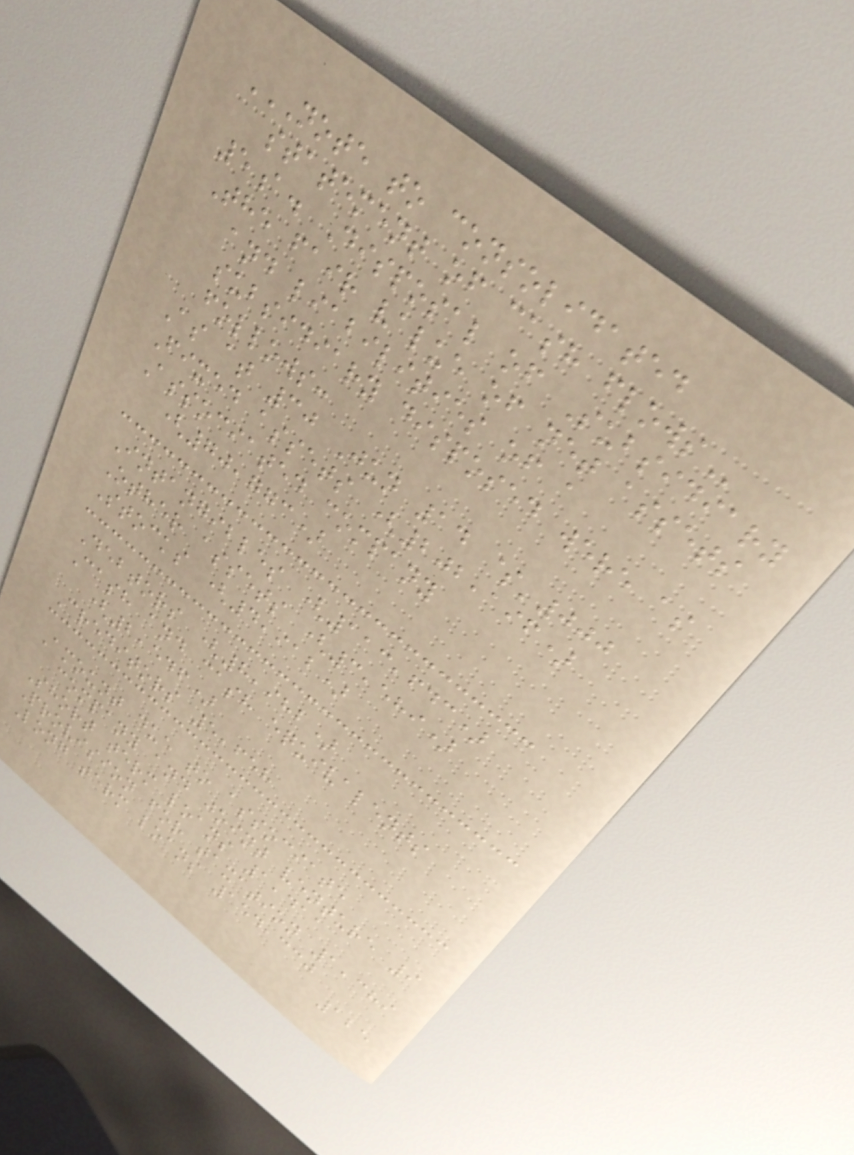NOTE TO CONSOLIDATED
STATEMENT OF CASH FLOWS
5a. Disposal of Subsidiary
The fair value of net assets
and liabilities of a
subsidiary disposed were as
follows:
As at 30 Jun 14 $'000
Fixed assets (202,196)
Associated company
(70,773)
Intangibles (113,643)
Other assets (3,589)
Stocks (4,912)
Debtors (8,982)
Cash and cash equivalents
(2,546)
Creditors 5,658
Amount due to associate
company and joint venture 9
Short term loans 1,411
Provision for taxation 1,389
Long term loans 154,330
125
